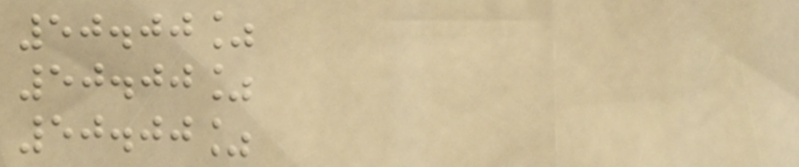50.00%
50.00%
50.00%
